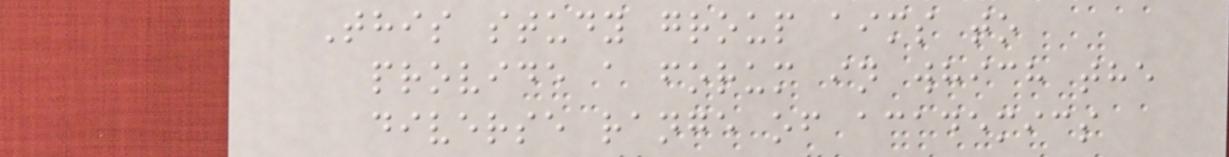This study group aims to
provide a forum in which the
diverse range of academics
